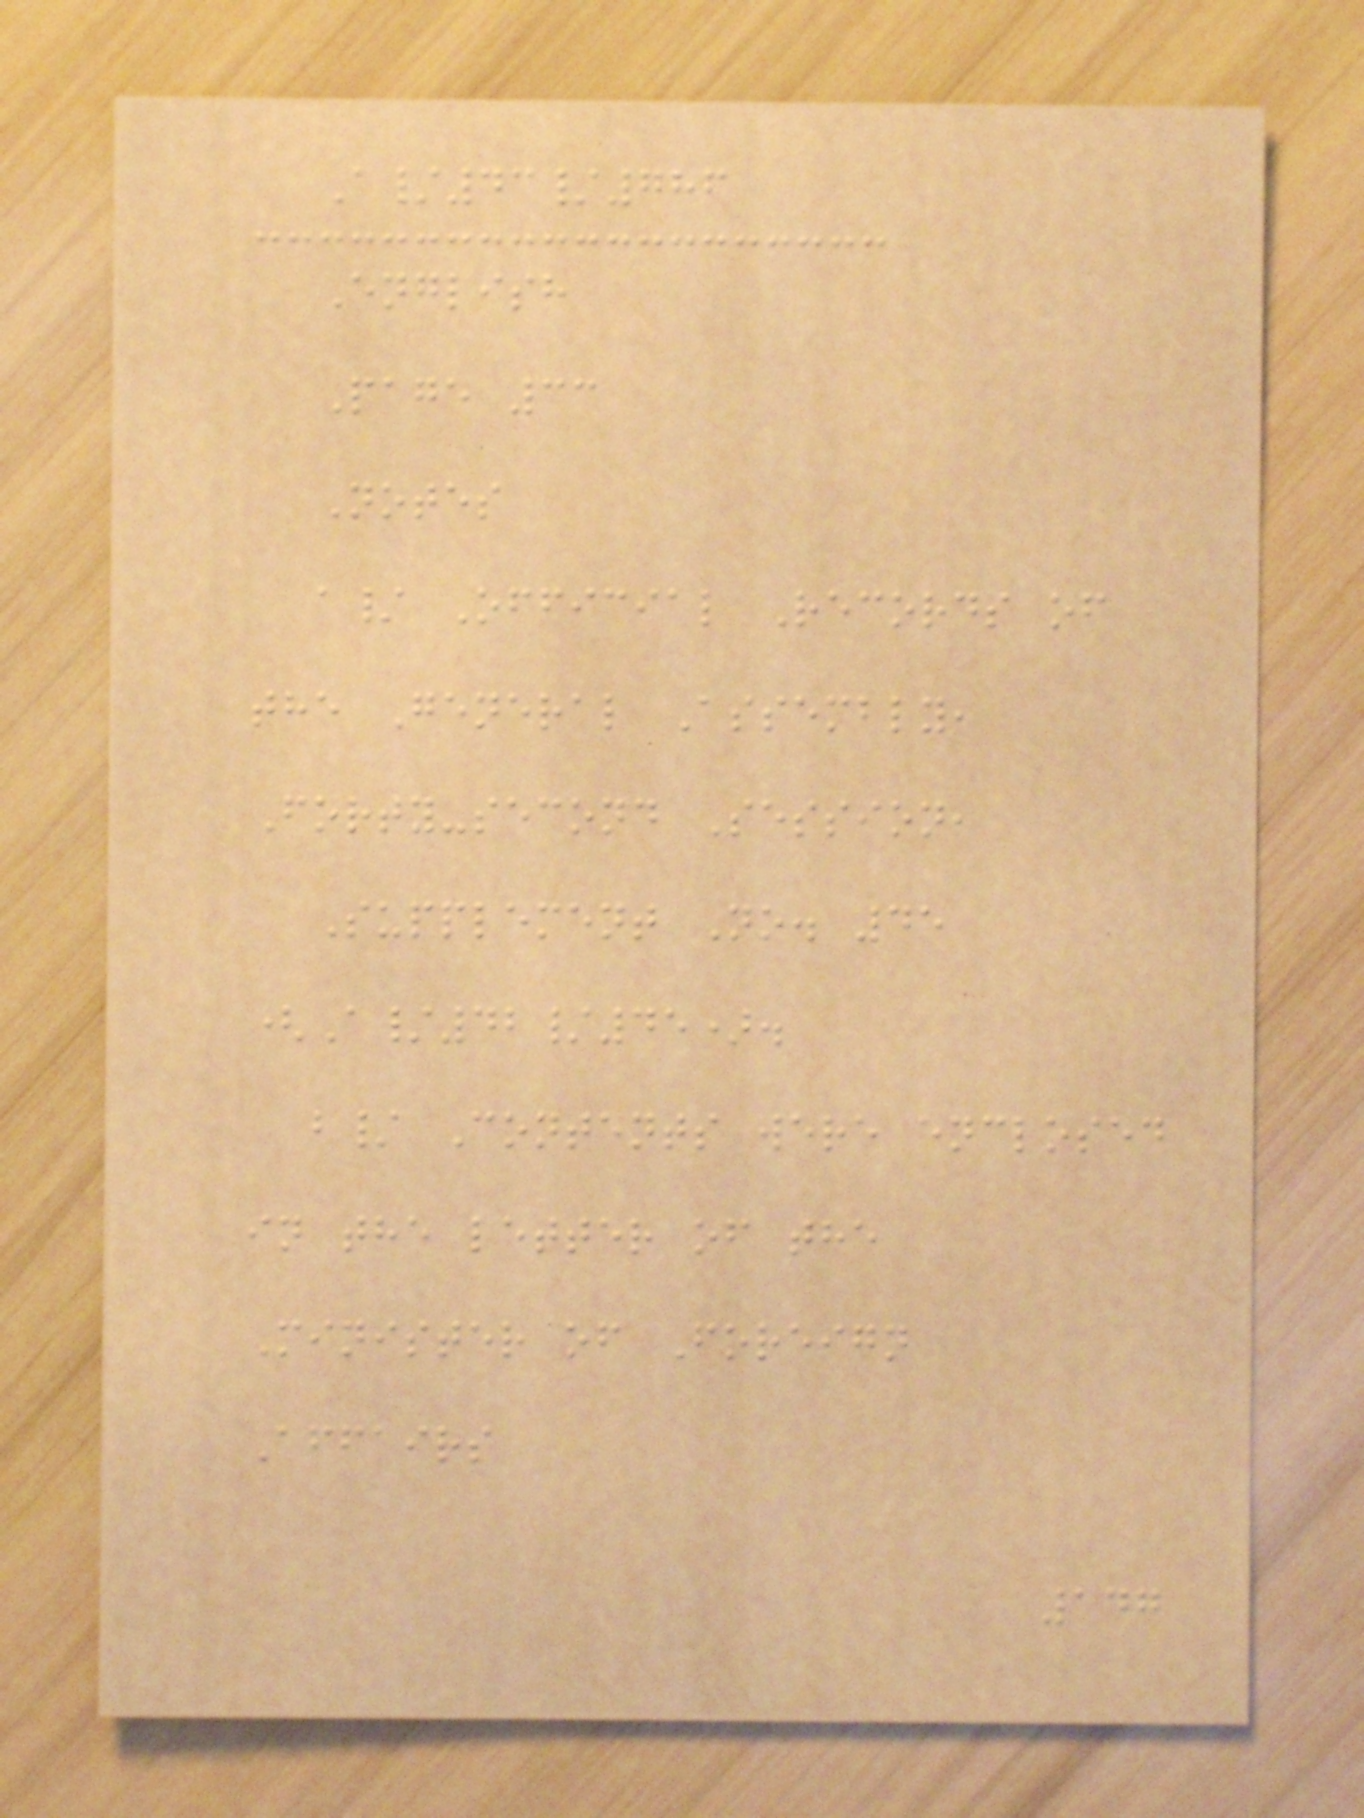A/43/786
English
Page 33
Notes
a/ Official Records of
the General Assembly,
Forty-second Session,
Supplement No. 45
(A/42/45).
b/ Contents were enclosed
in the letter of the
Minister of Foreign
Affairs
147
